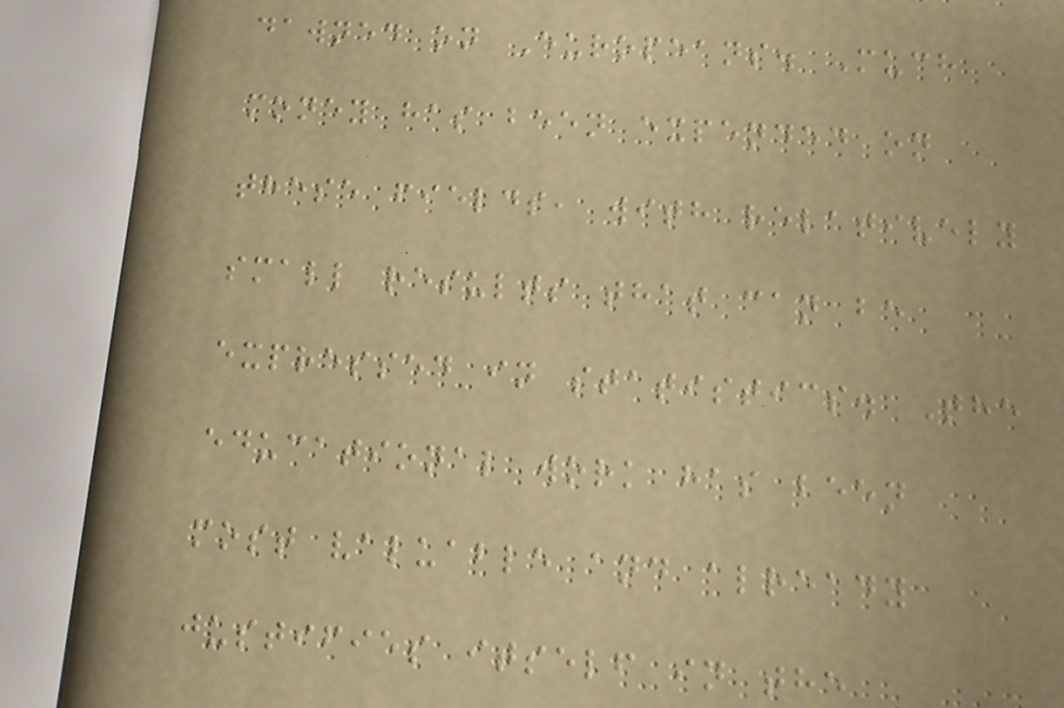dawned on Europeans. Much
money has been expended on
these fields, with relatively
small results that can be
expressed in statistics. The
educational work has been
most valuable and already
justifies itself in the
